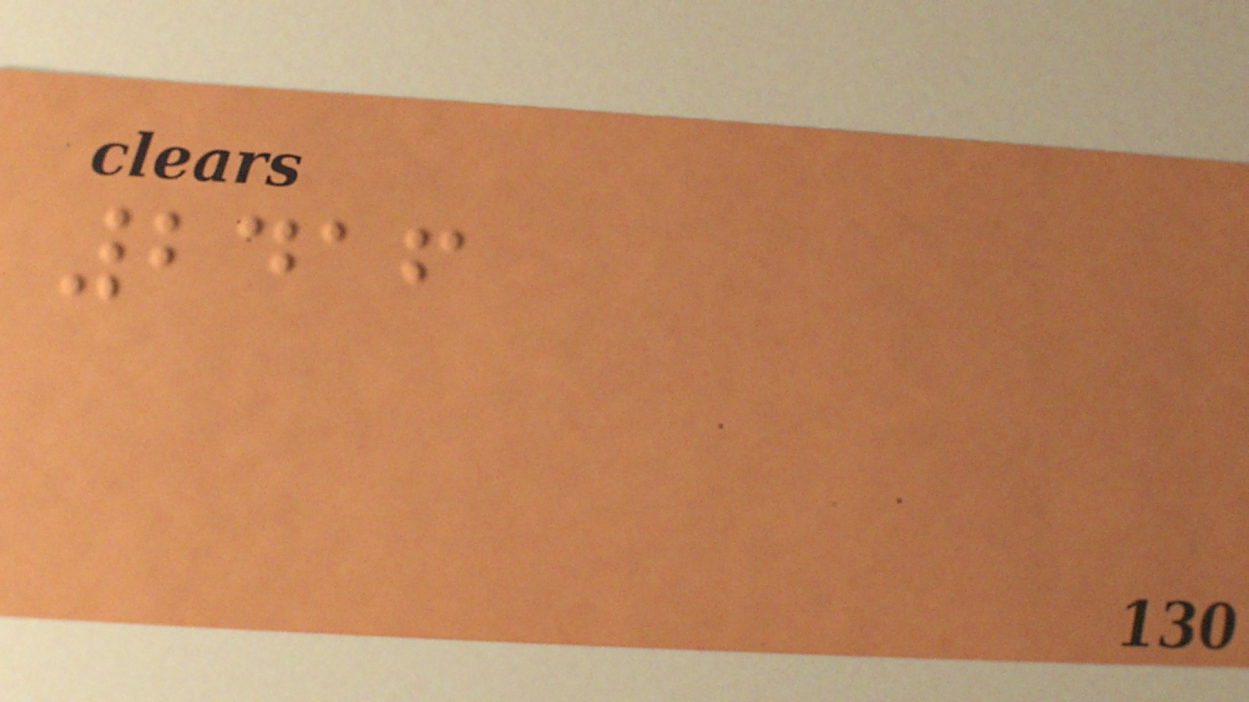2416
